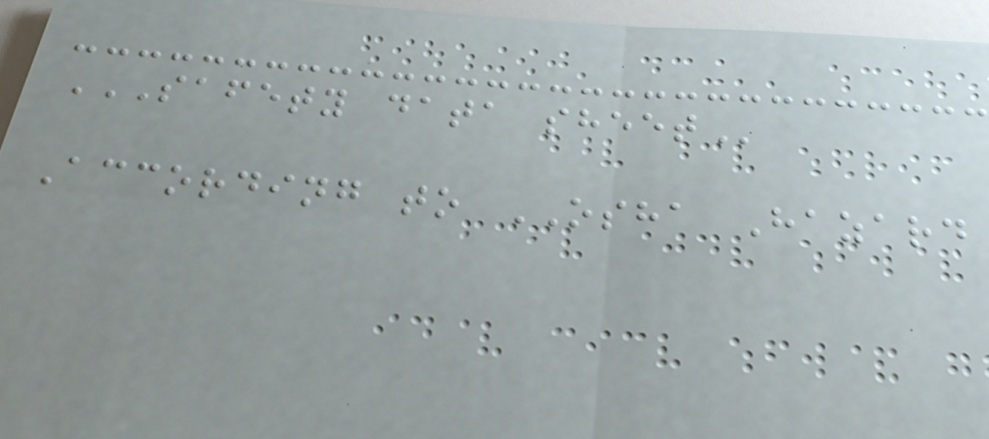SAFETY DATA SHEET
According to OSHA Hazard
